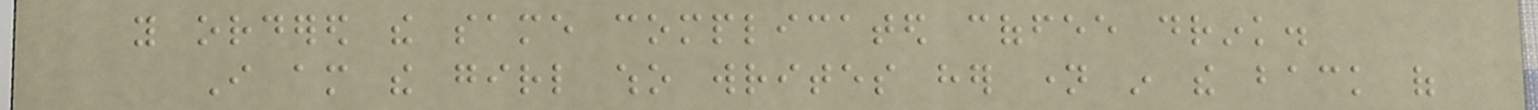you ordered the same complicated coffee drink.
I am the girl who writes her name in the back of
